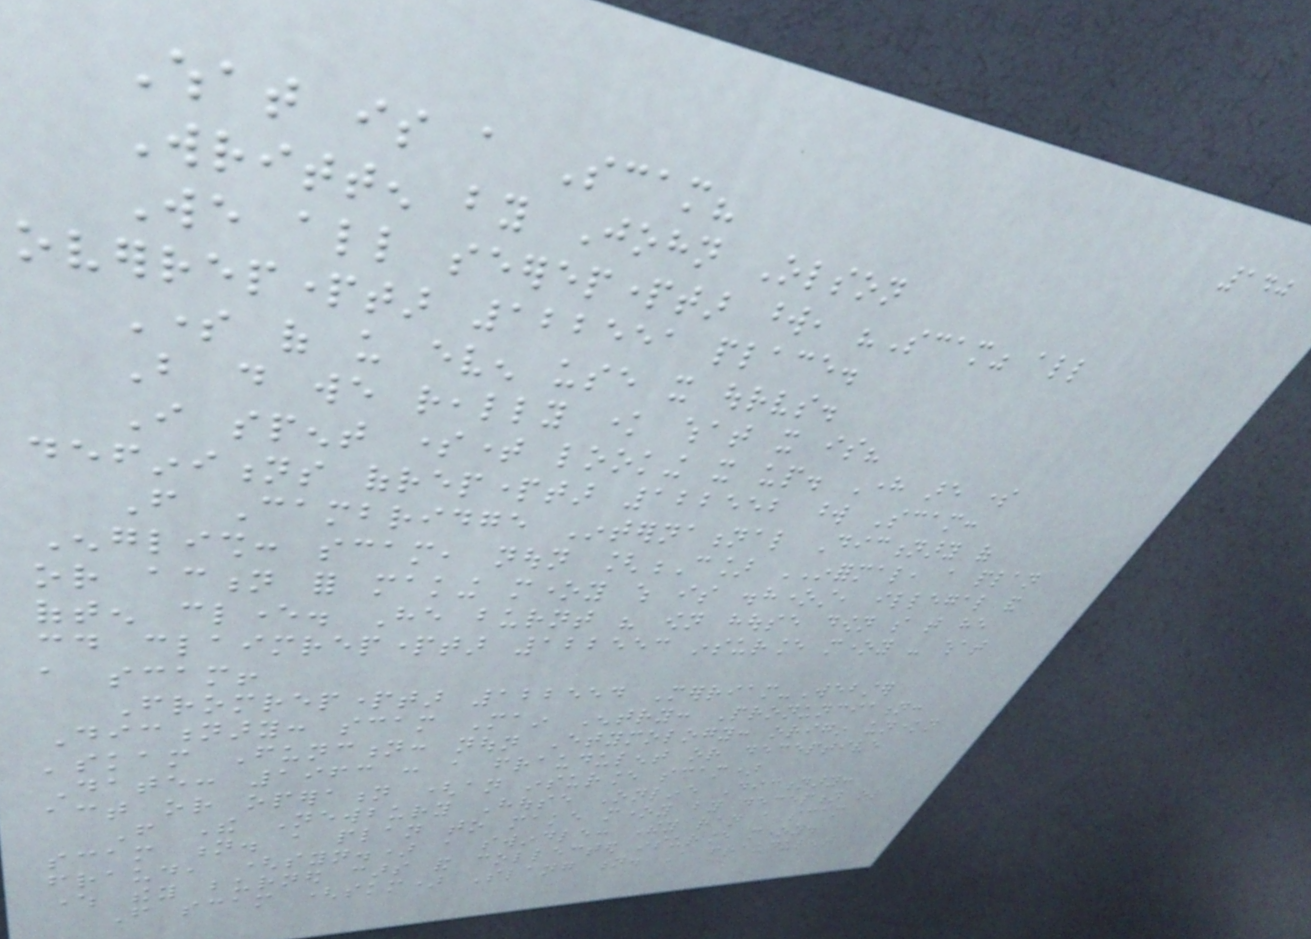140
What is a Scam?
Written by John Olson
We all seerepparttar word, "Scam" all
overrepparttar 122551 place.
Some of us even use it ourselves.
But do we really know what it is?
I spent sometime looking it up. Here are some
definitions ofrepparttar 122552 word Scam:
From Cambridge International Dictionary of
English: scam, noun [C] INFORMAL, a plan
or action for making money which is dishonest, illegal and
often clever. He burnt his own house down so that he
could claimrepparttar 122553 insurance money - what
a scam!
Fromrepparttar 122554 Merriam-Webster
Dictionary: scam Main Entry: Pronunciation:
'skam Function: noun Etymology: origin unknown
Date: 1963 : a fraudulent or deceptive
act or operation (an insurance scam)
From The Newbury House Online Dictionary:
scam n. a plan to make money by deception or
fraud, (syn.) a swindle: They ran a scam
where they burned cars and collected insurance money.
From scam (skm) Slang n. A fraudulent
